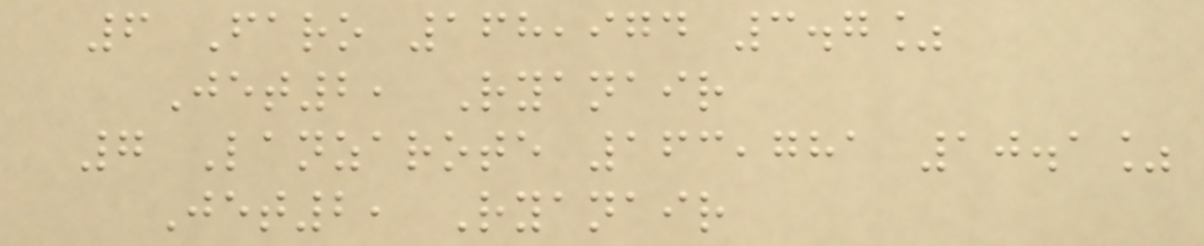6 Faro 168,974 3.7%
Jet2, Ryanair
7 Lanzarote 163,781 10.1%
Jet2, Ryanair
